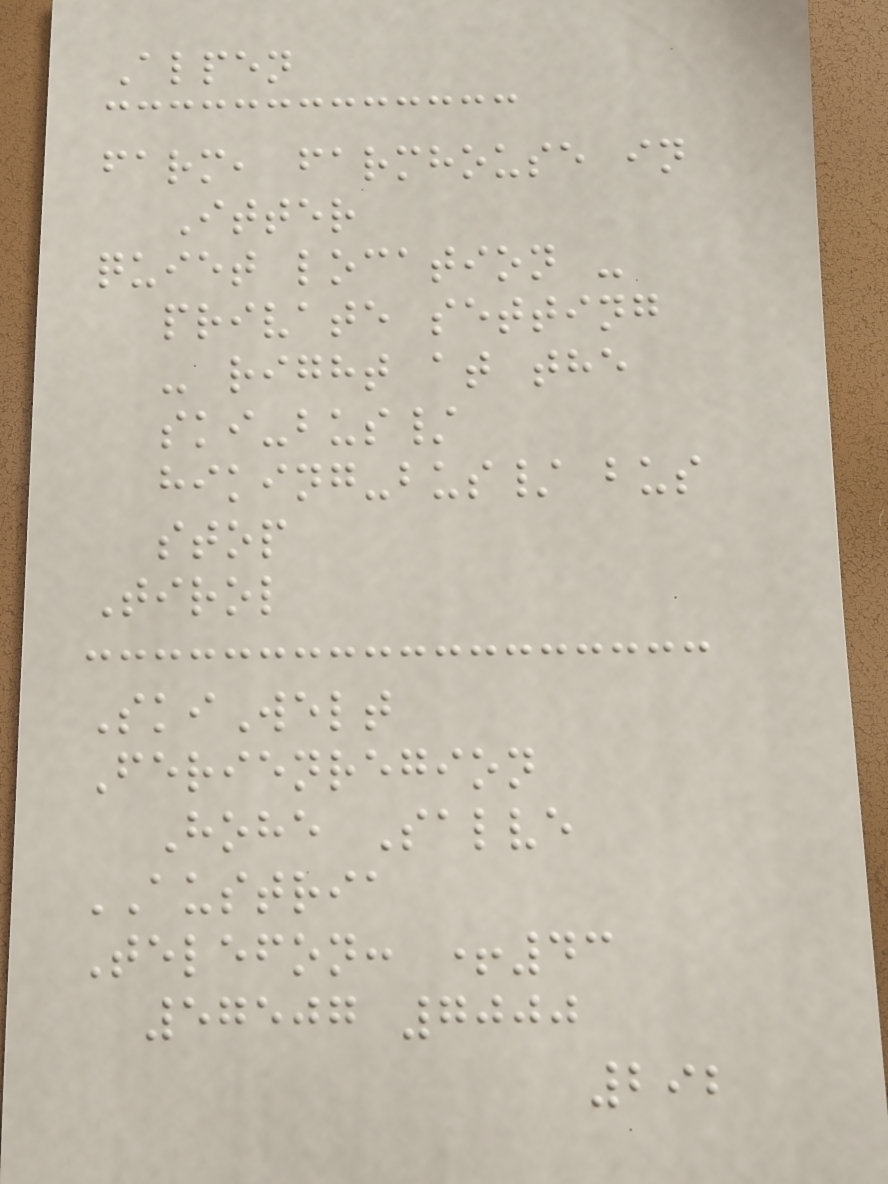Alpen
farm, farmhouse in
Itter
quiet location -
private setting
- right at the
ski-bus/
hiking-bus/ bus
stop
Tirol
SkiWelt
Ferienregion
Hohe Salve
AUSTRIA
Telefon: +43
57507 7000
292
